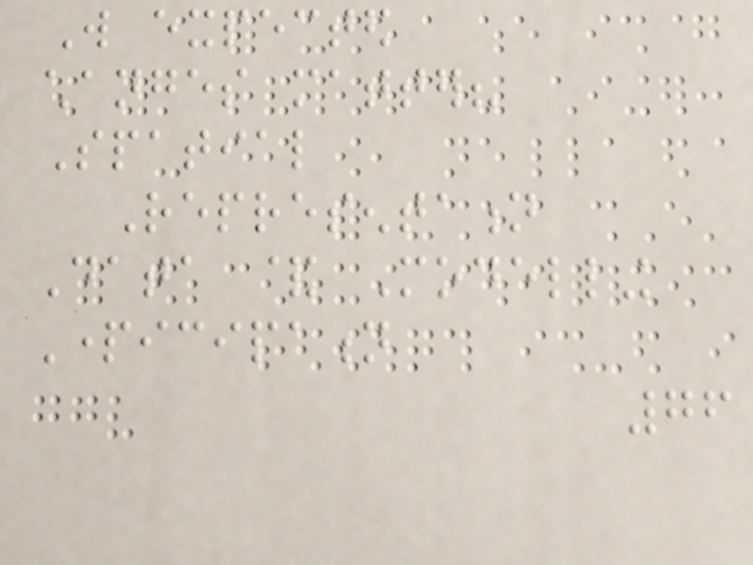Will expected
changes matter?
Spatial
Representation
Data & Modelling
Participation
76
